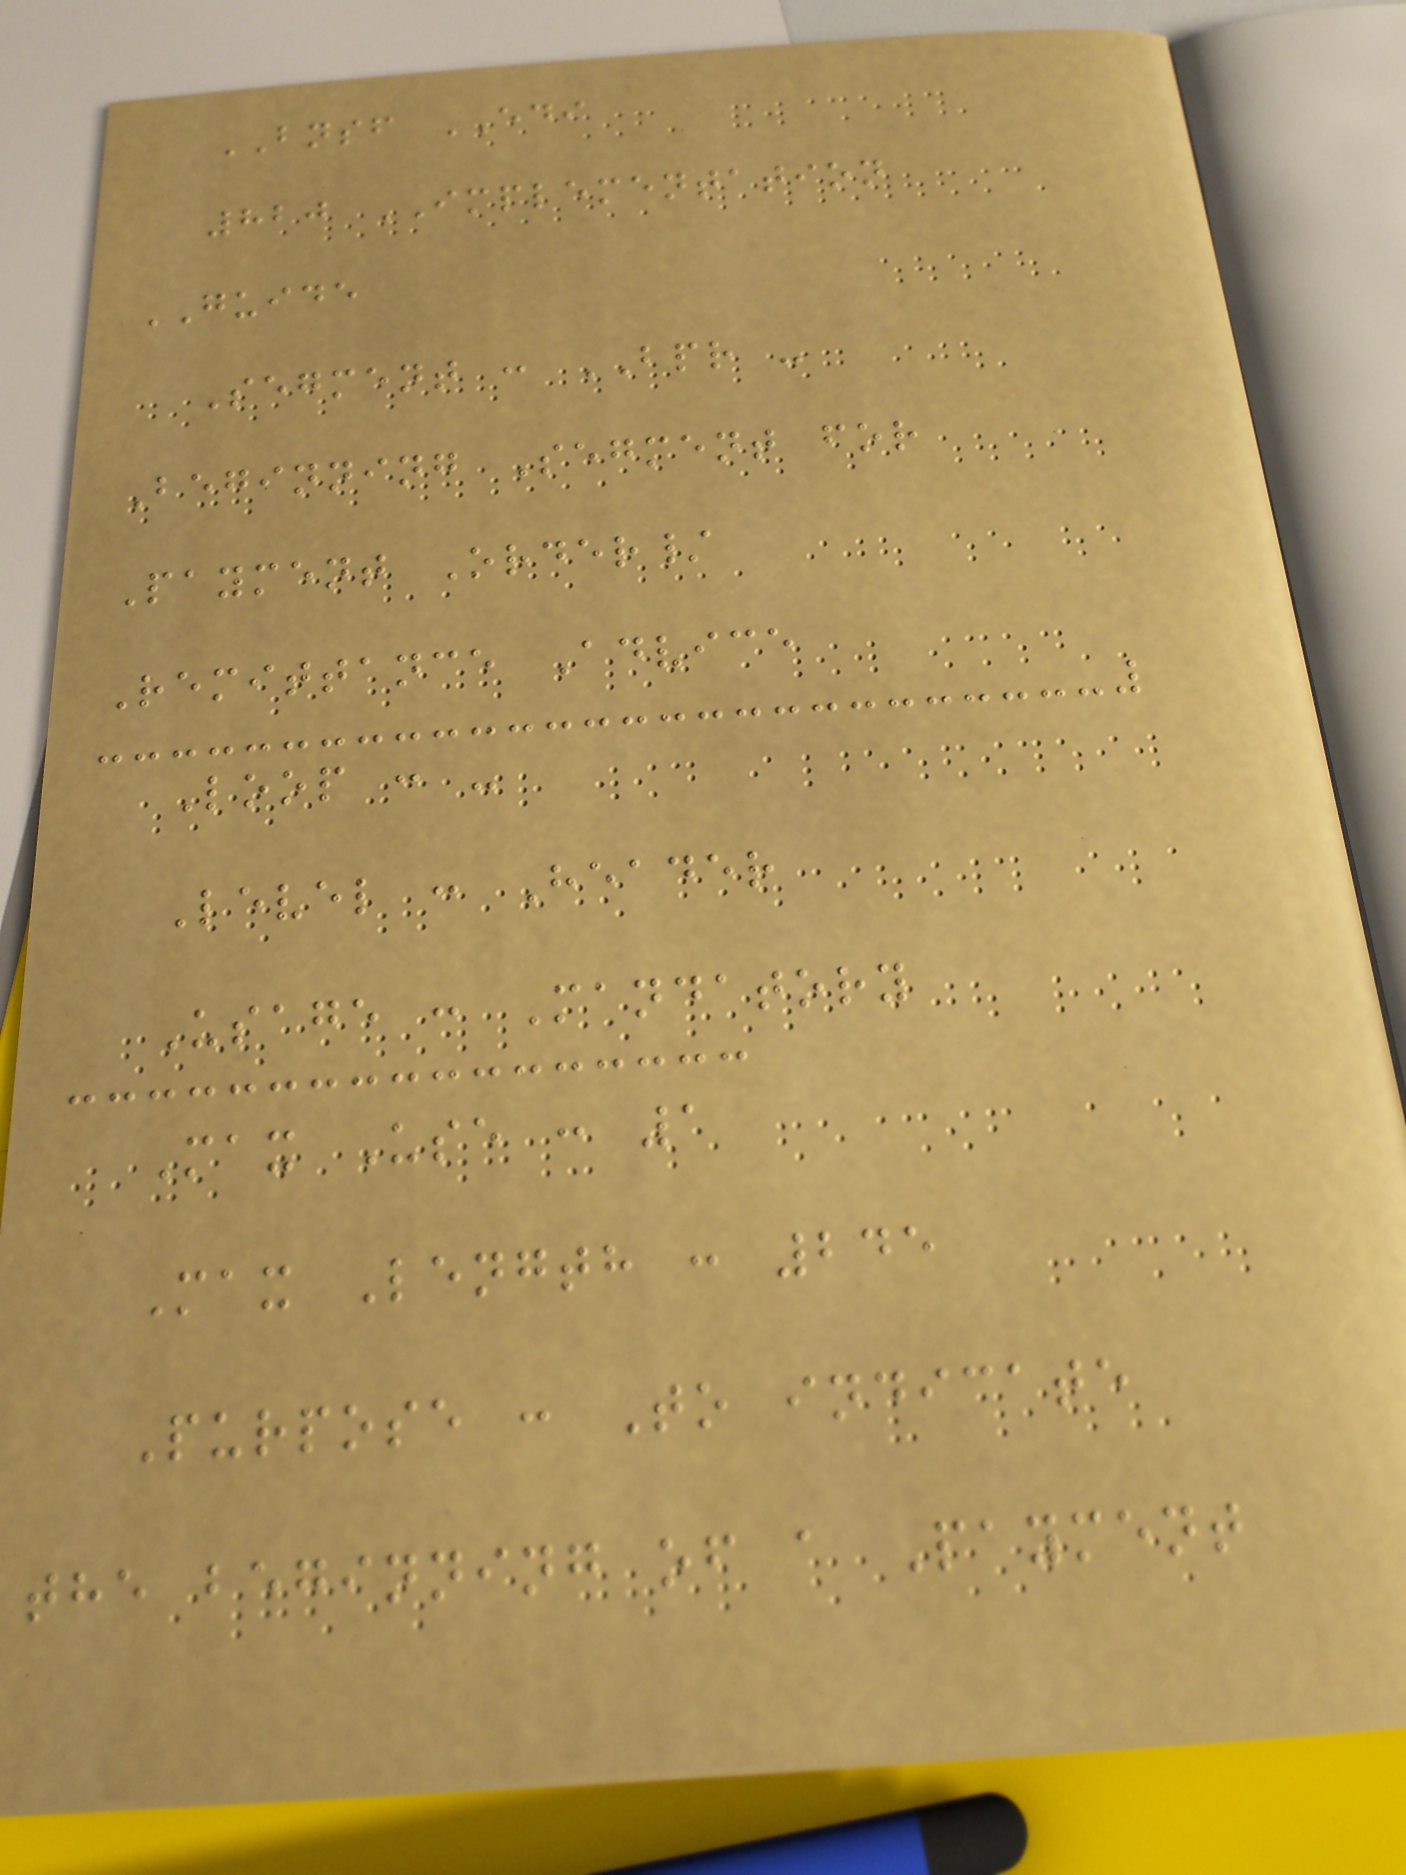BNSF EDI
820 IMPLEMENTATION
GUIDE
Segment : BPR -
Beginning Segment for
Payment Order/
Remittance Advice
Loop : -
Level : Header
Usage : Mandatory
Max Use : 1
Max Length : 245
Purpose : To indicate
the beginning of a Payment
